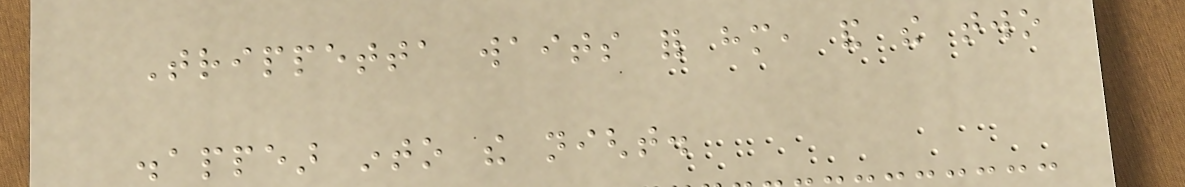Trippetta waits for him, and the two
disappear into the night.
